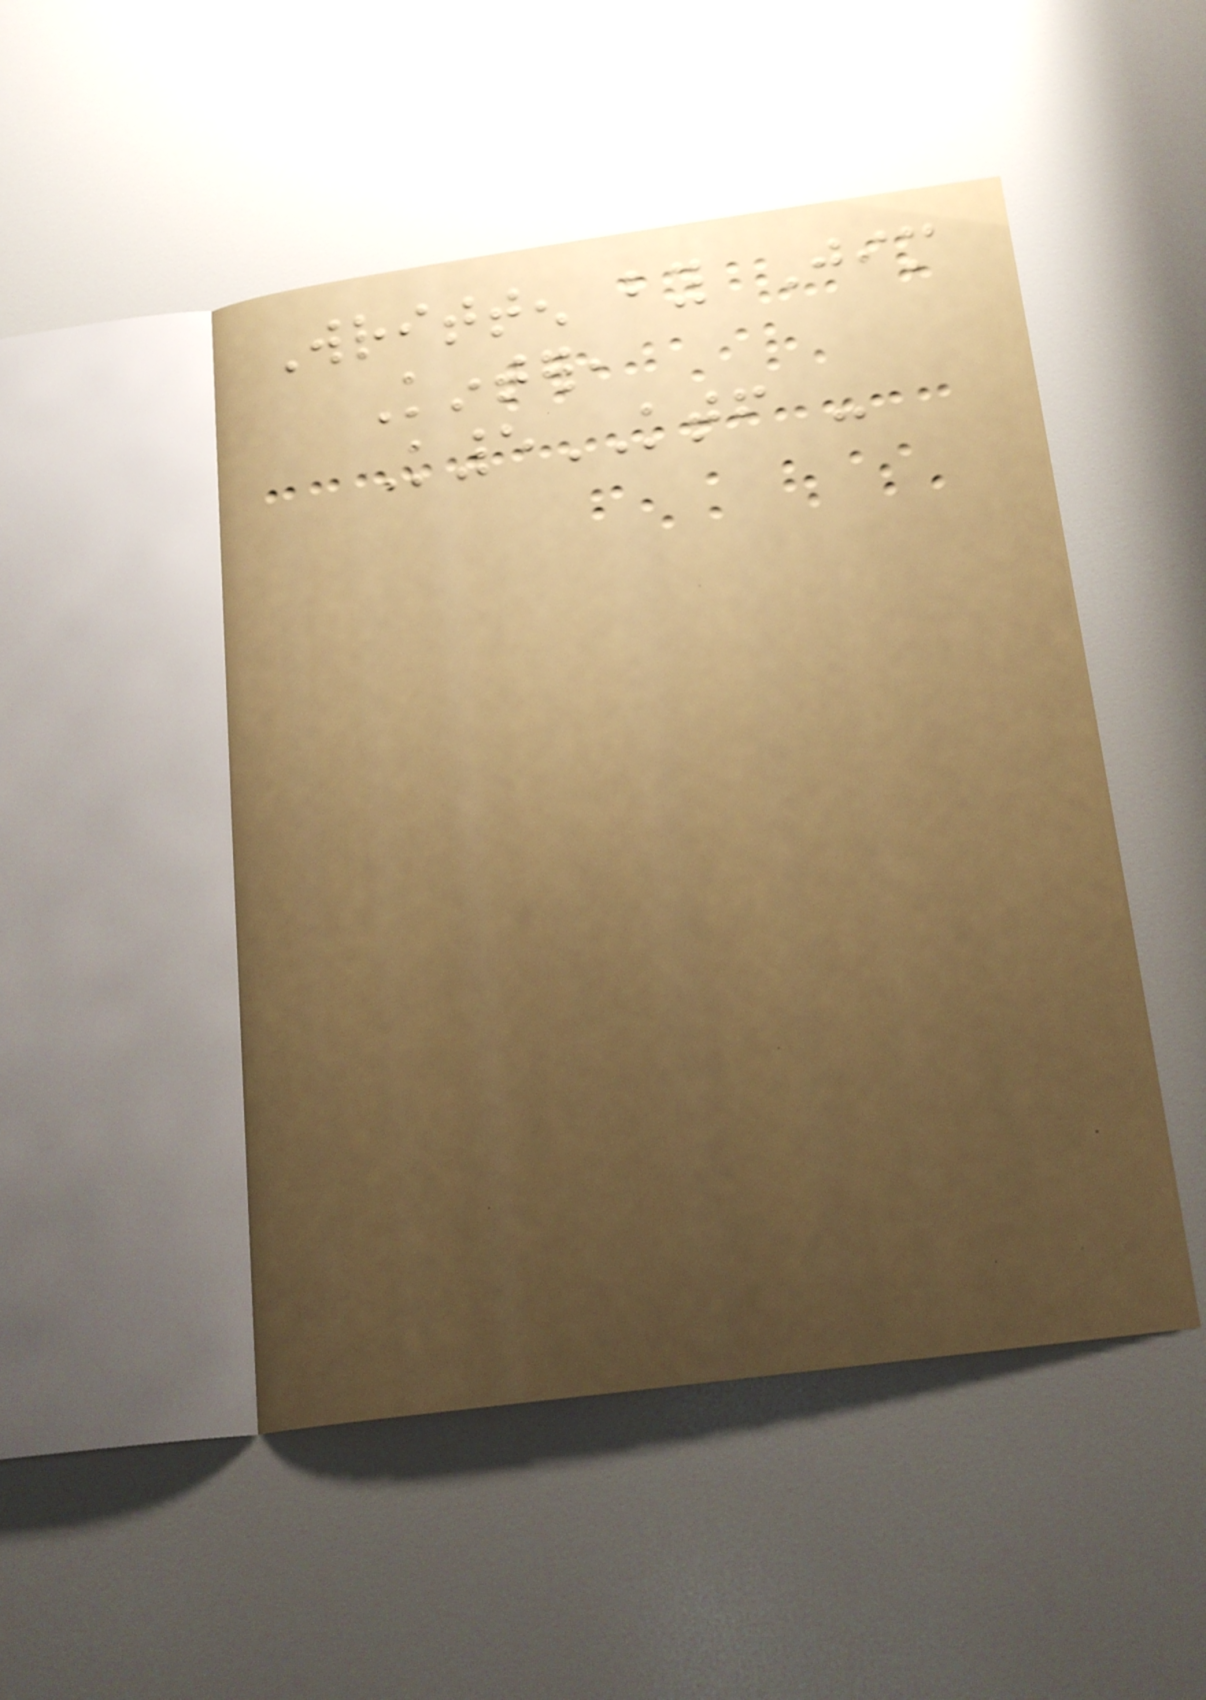Written by Jim
Kinter,
K5KTF -
